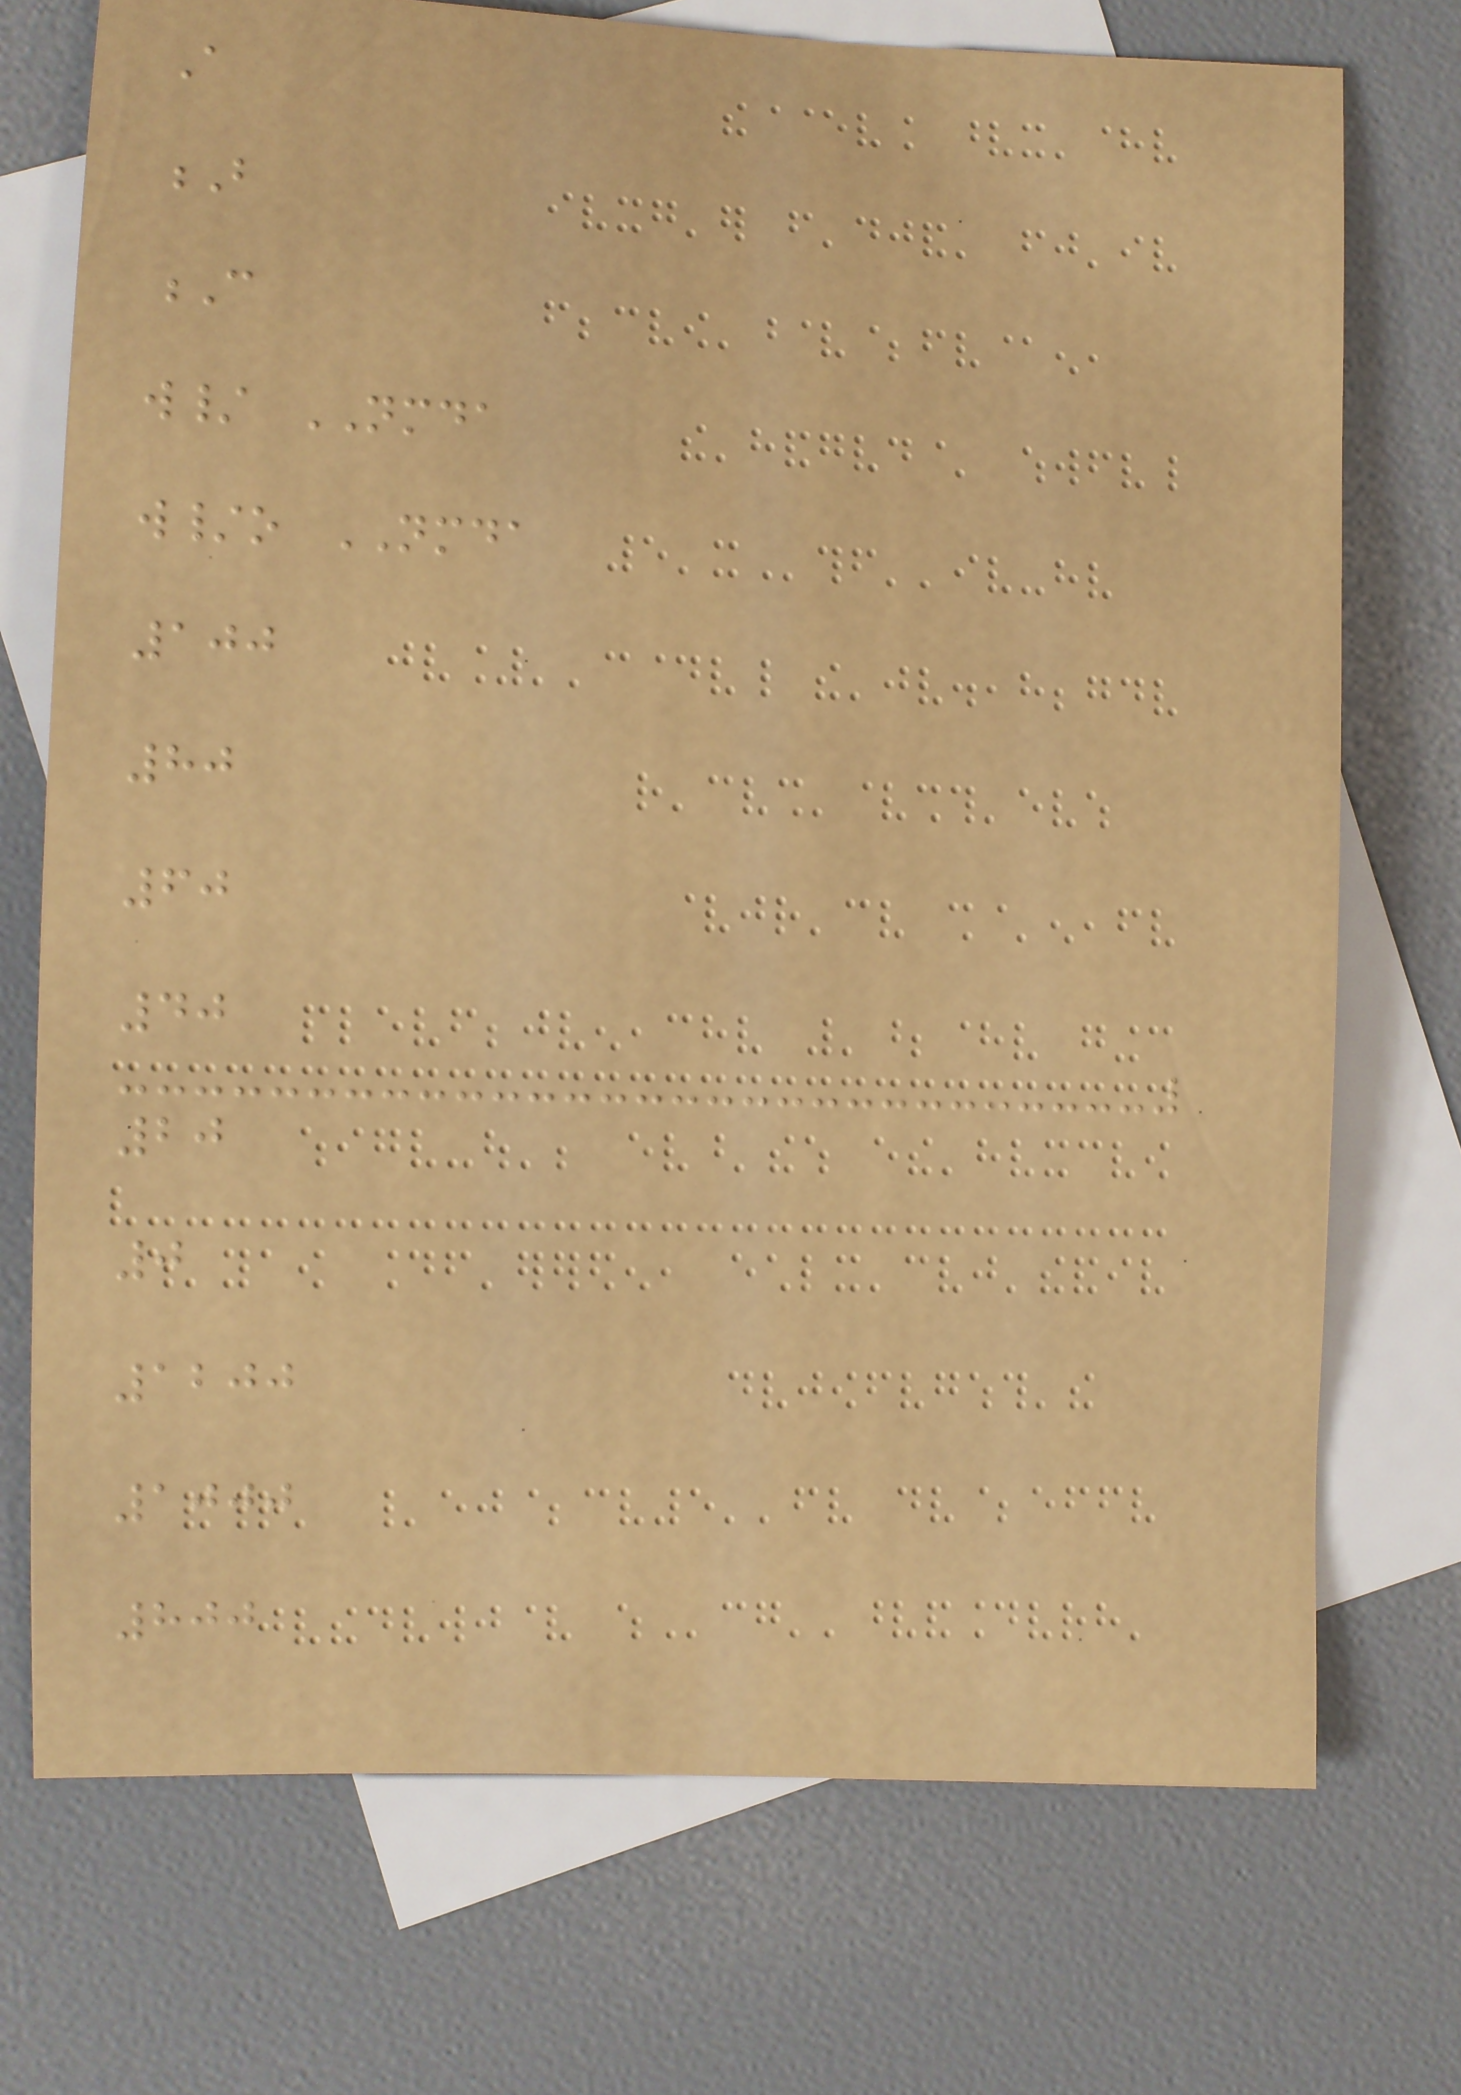A
B
C
w/ NMDA
w/o NMDA
100
80
60
40
20
0
1200
1000
800
